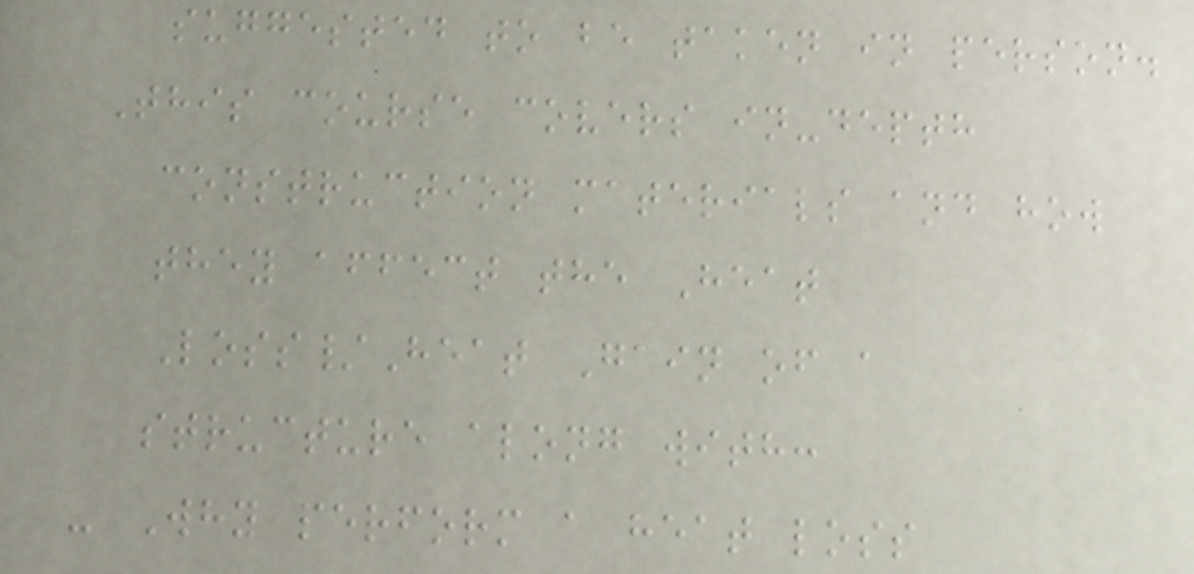suggested to be taken in person.
This course covers in-depth
construction materials and how
they affect the Heat
Loss/Heat Gain of a
structure along with:
- Why perform a heat loss
